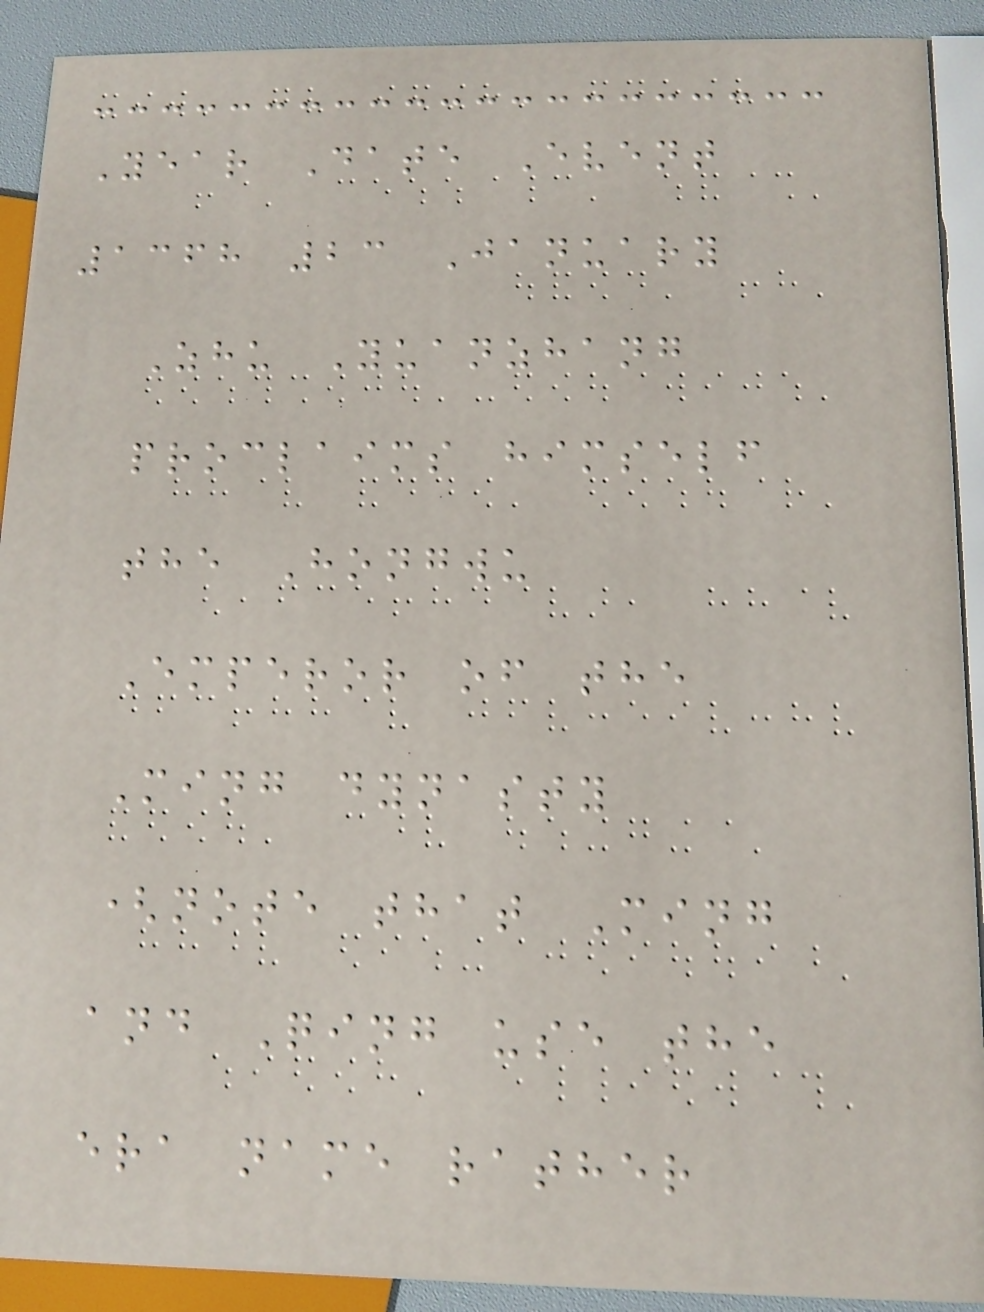Year Date Event
1368 23 January
Zhu Yuanzhang
proclaims himself
the Hongwu
Emperor of the
Ming dynasty
(note that Ming
and Qing use the
era name rather
